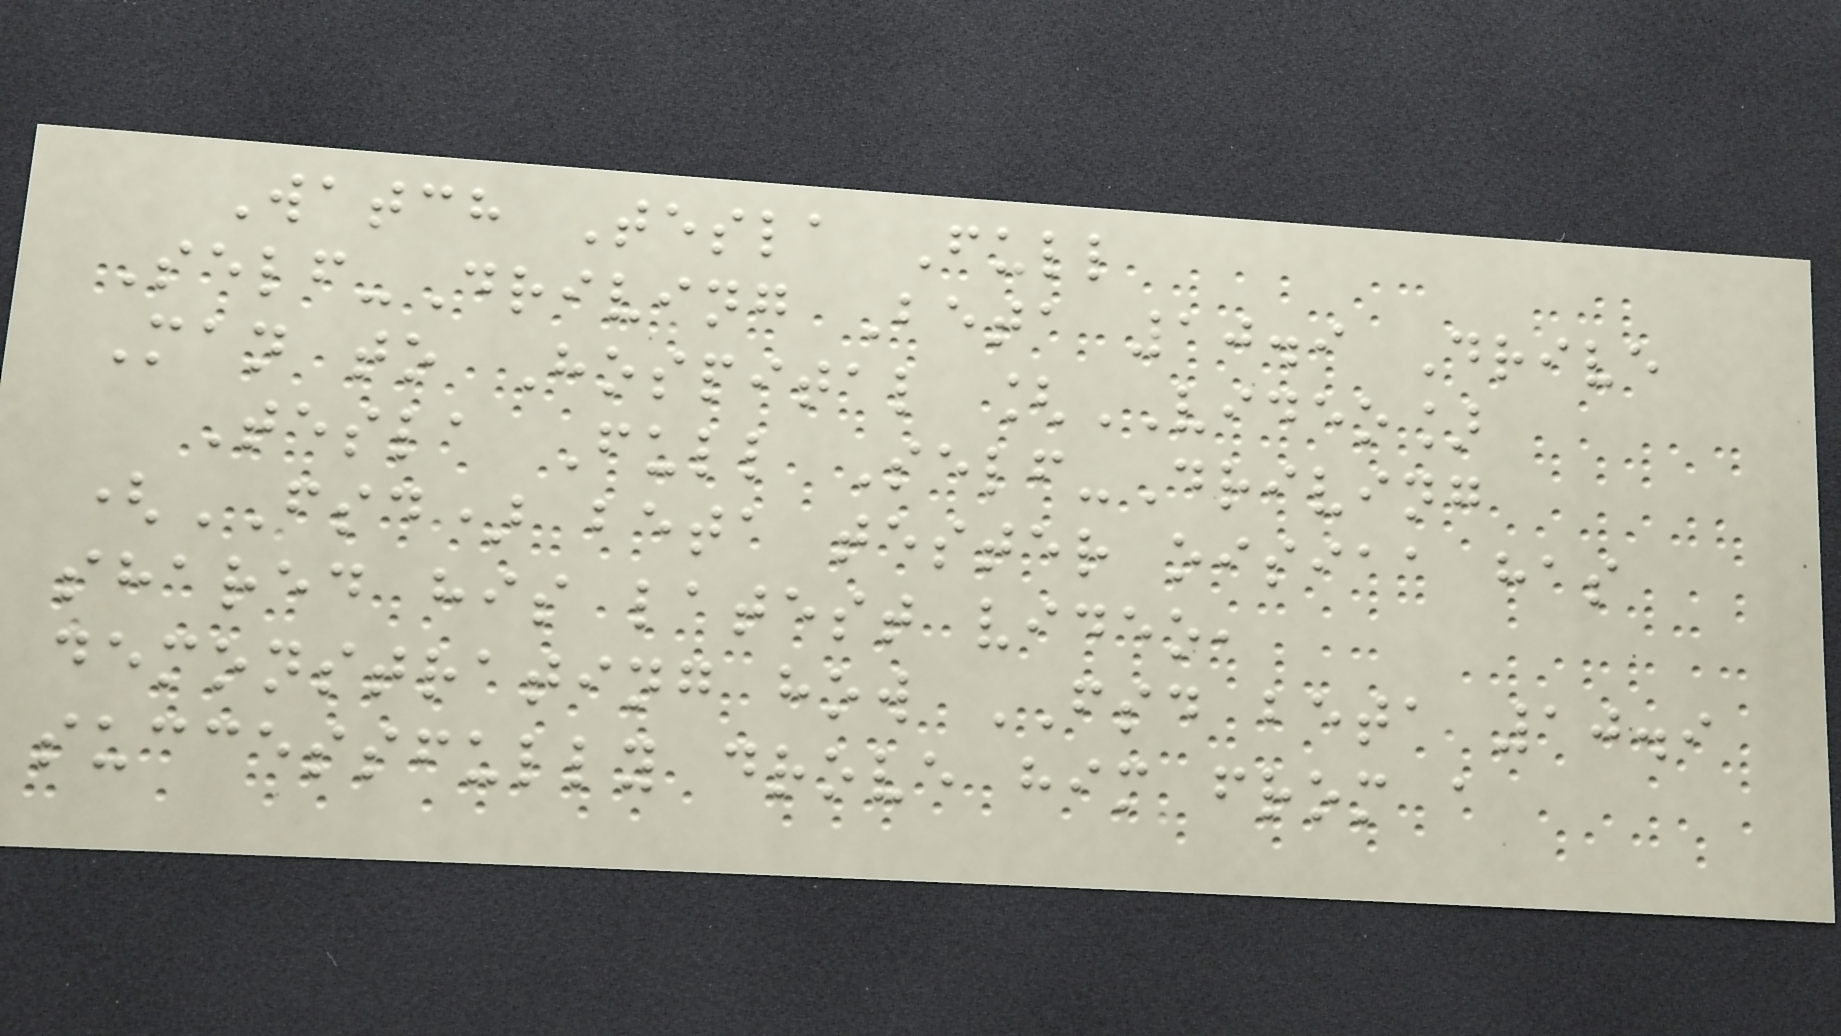Watch Tesla Full
Self-Driving Beta 10.9 Drive
Man to Hospital [VIDEO]
Tesla Full Self-Driving
(FSD) beta tester oisiaa has
shared his latest video,
demonstrating how FSD beta 10.9
successfully drove him from a
